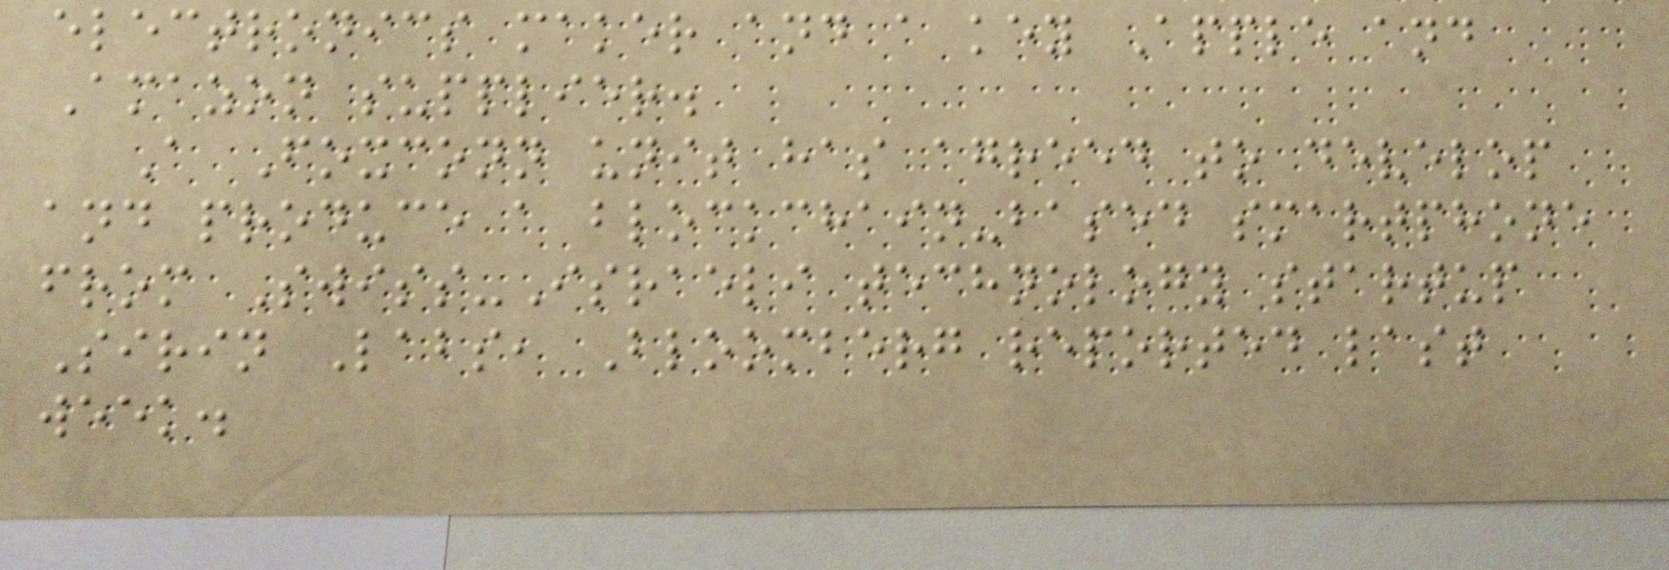electronics maker and a key Apple and
Amazon supplier.
A Foxconn unit has agreed to develop
and produce a blockchain-based smartphone
from Swiss-Israeli technology startup
Sirin Labs, Bloomberg reported last
week.
